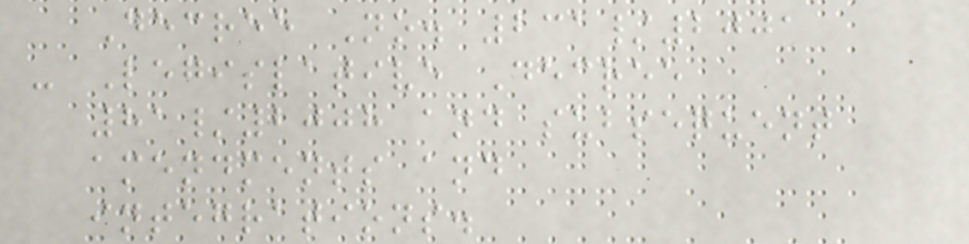Decree No. 231/2001
- Legislative Decree
81/2008 and subsequent
amendments and
integrations.
